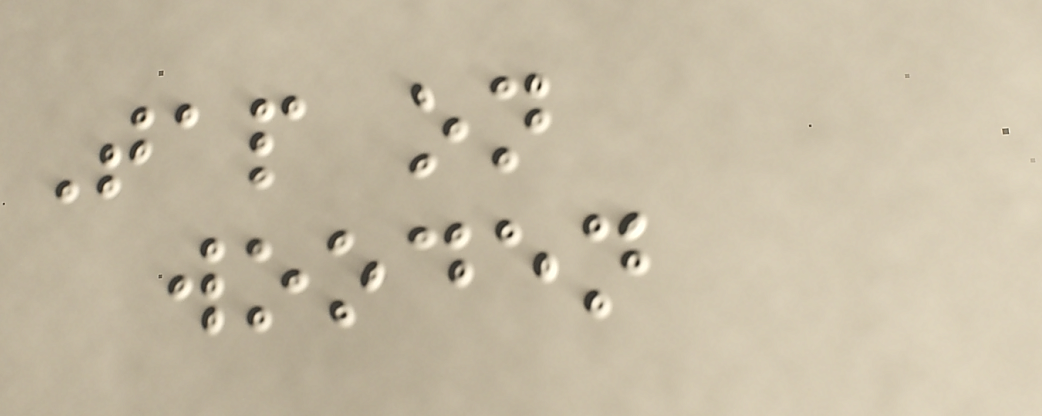Tap on
wooden
